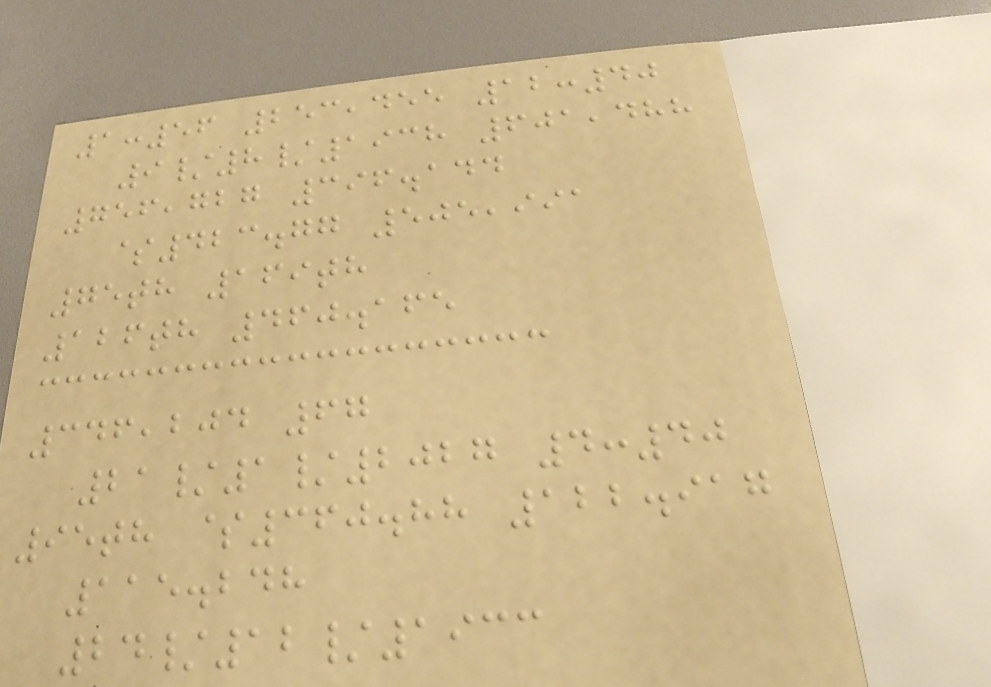1:56 253,455 12:40
9/8/1938 601,488
756,727 396.144
$423.77 505,991
75th 169th
126th 460.165
346,204 67
21/1/2027 4:40
95th $360.88 122.917
115.248
24/12/1933
